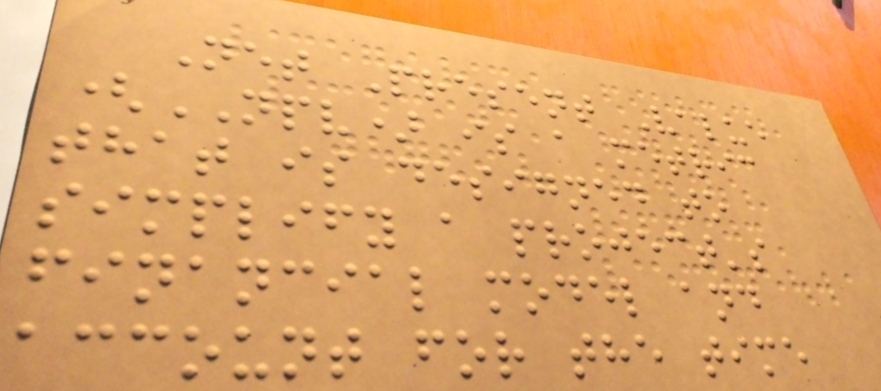Net Present Value
(NPV) is a metric
that is designed to
simplify a project's
financial model and
account for the time
